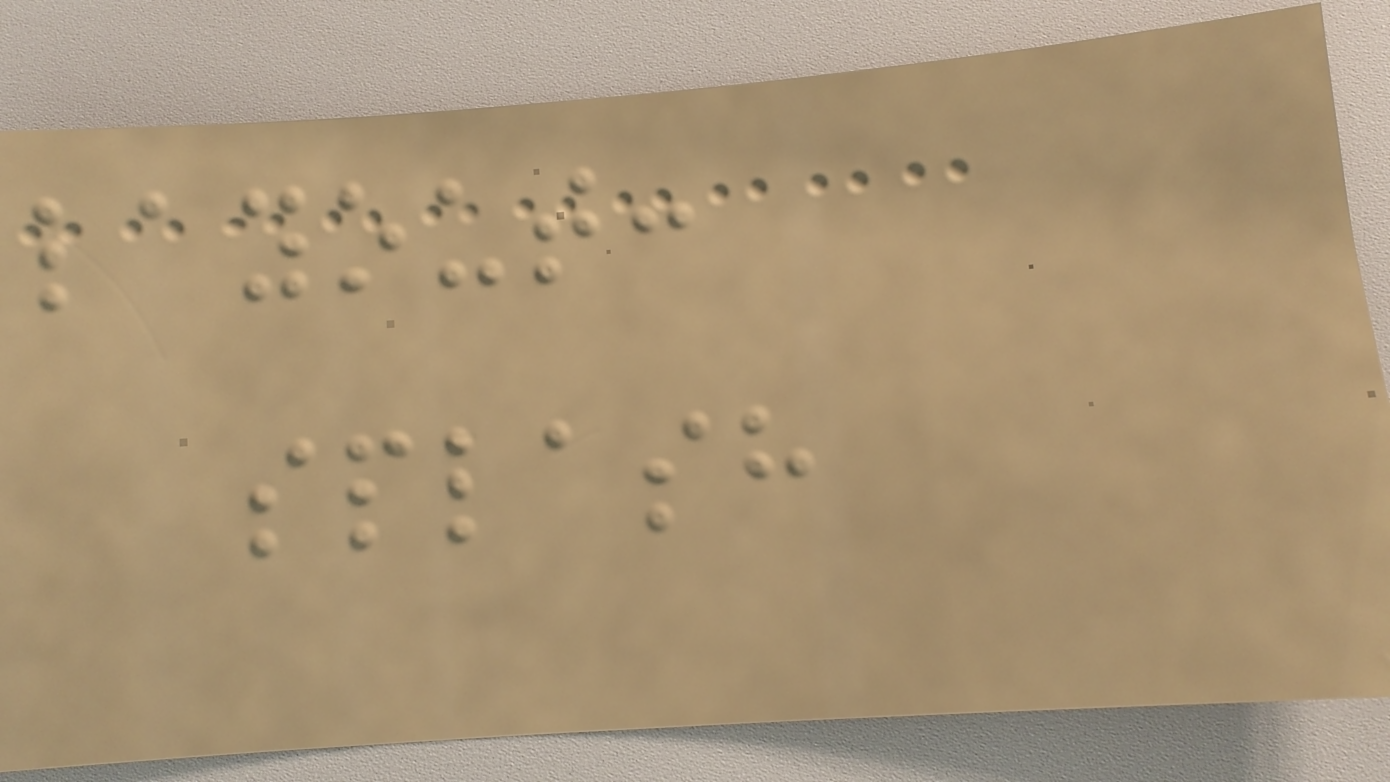layout:
splash
